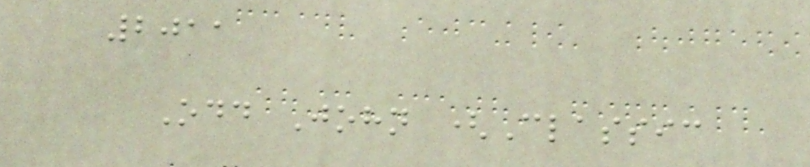2011
Odd John (Classic
